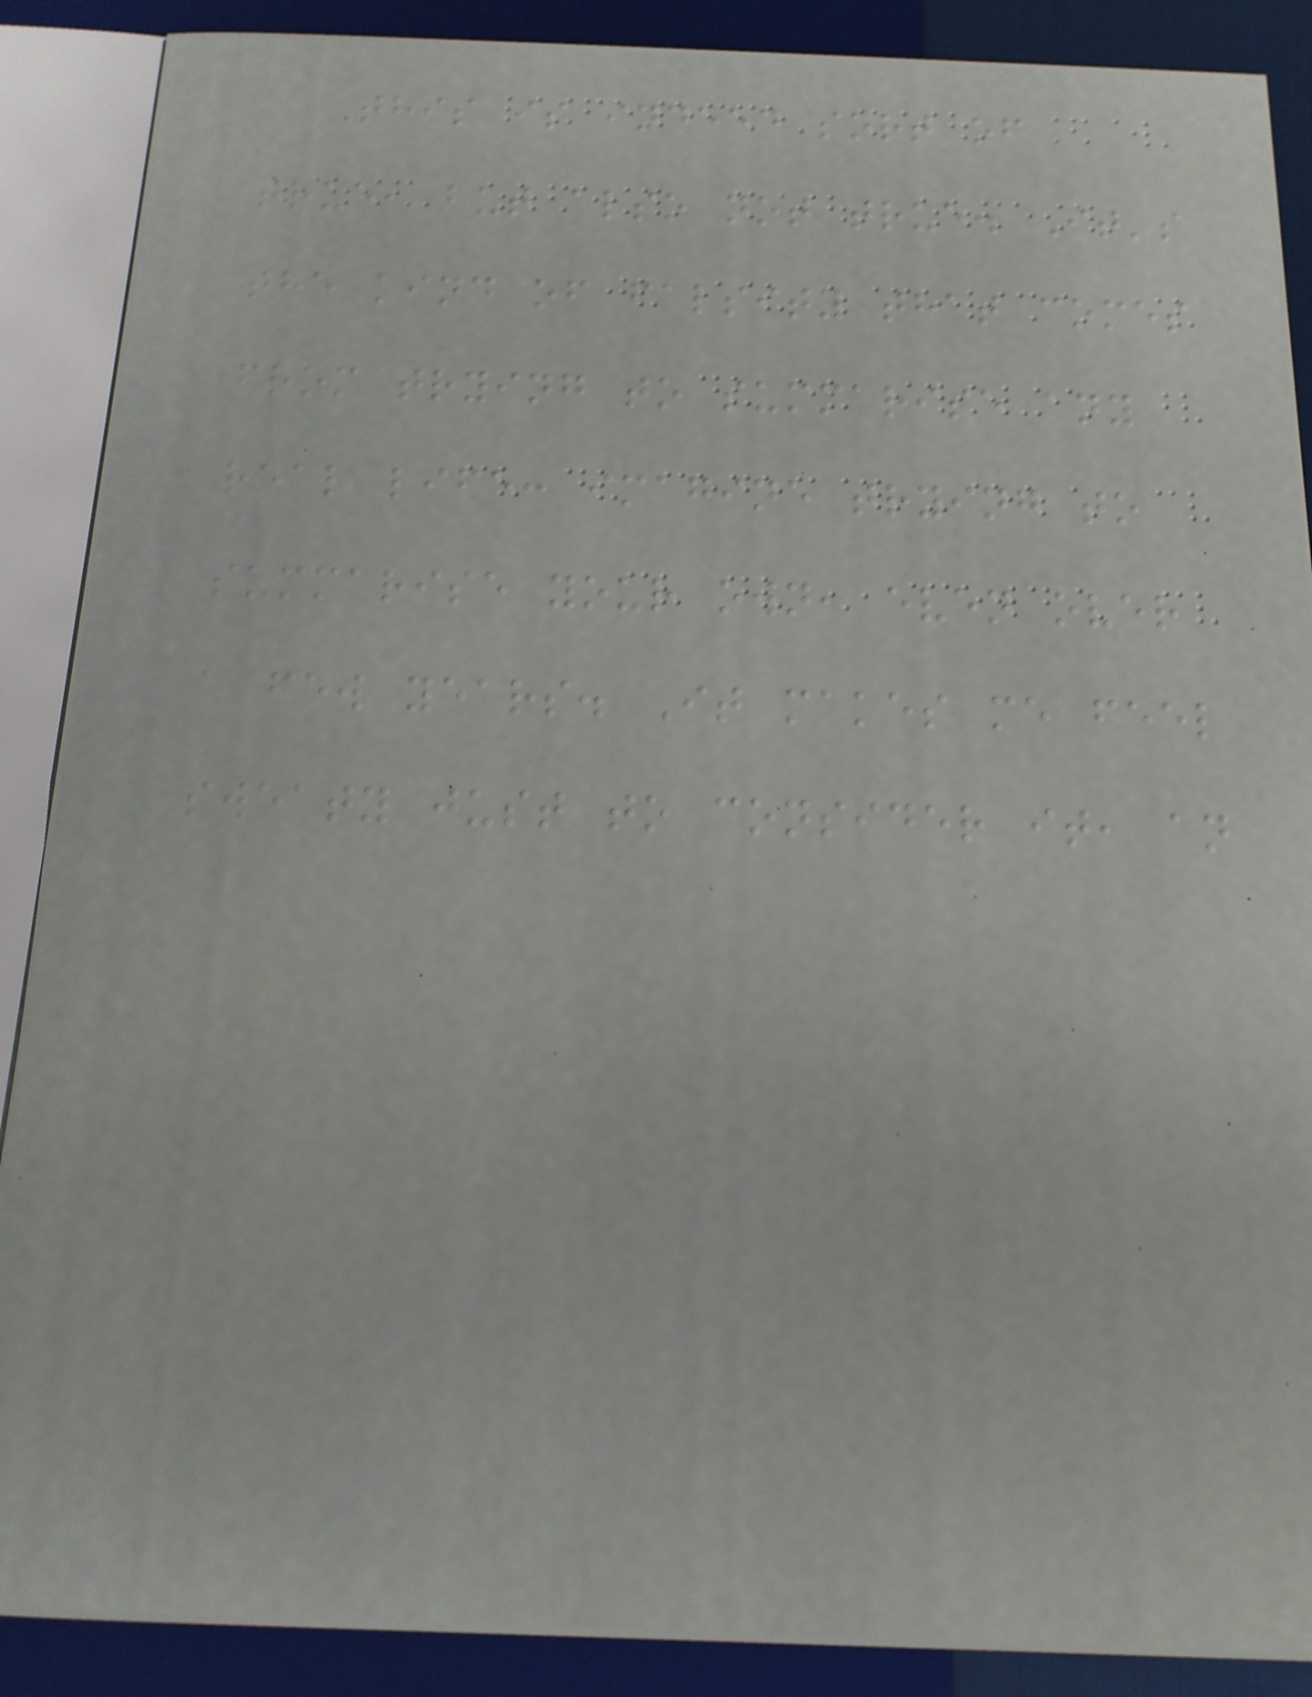This is indeed sort of
true, but also not true. It's
the kind of falsity that comes
from trying to summarise any
real life: imagine trying to
summarise your own, even over
a few years. It makes me feel
sweaty just to consider it, an
